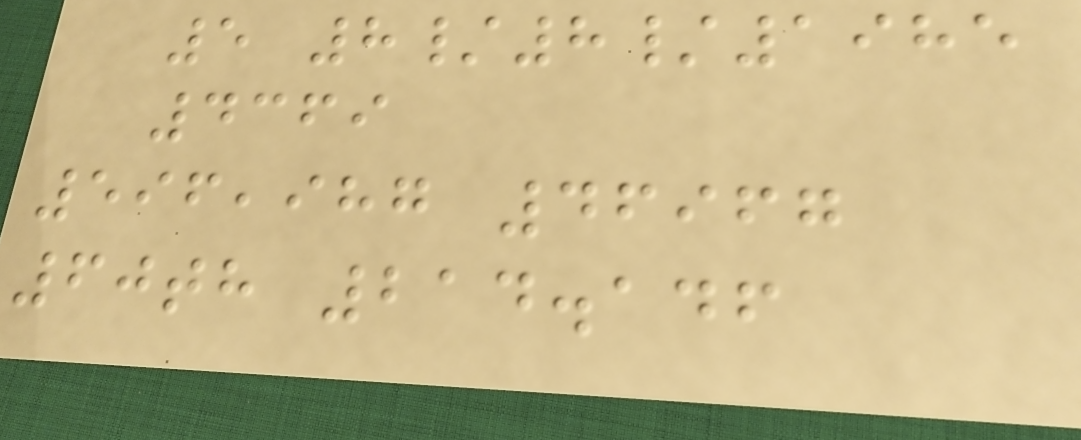5 8/8/1985
4369
596,987 46967
60th 214.146
